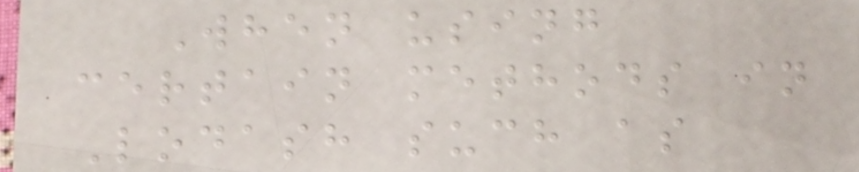When using
certain methods in
Lodash such as
